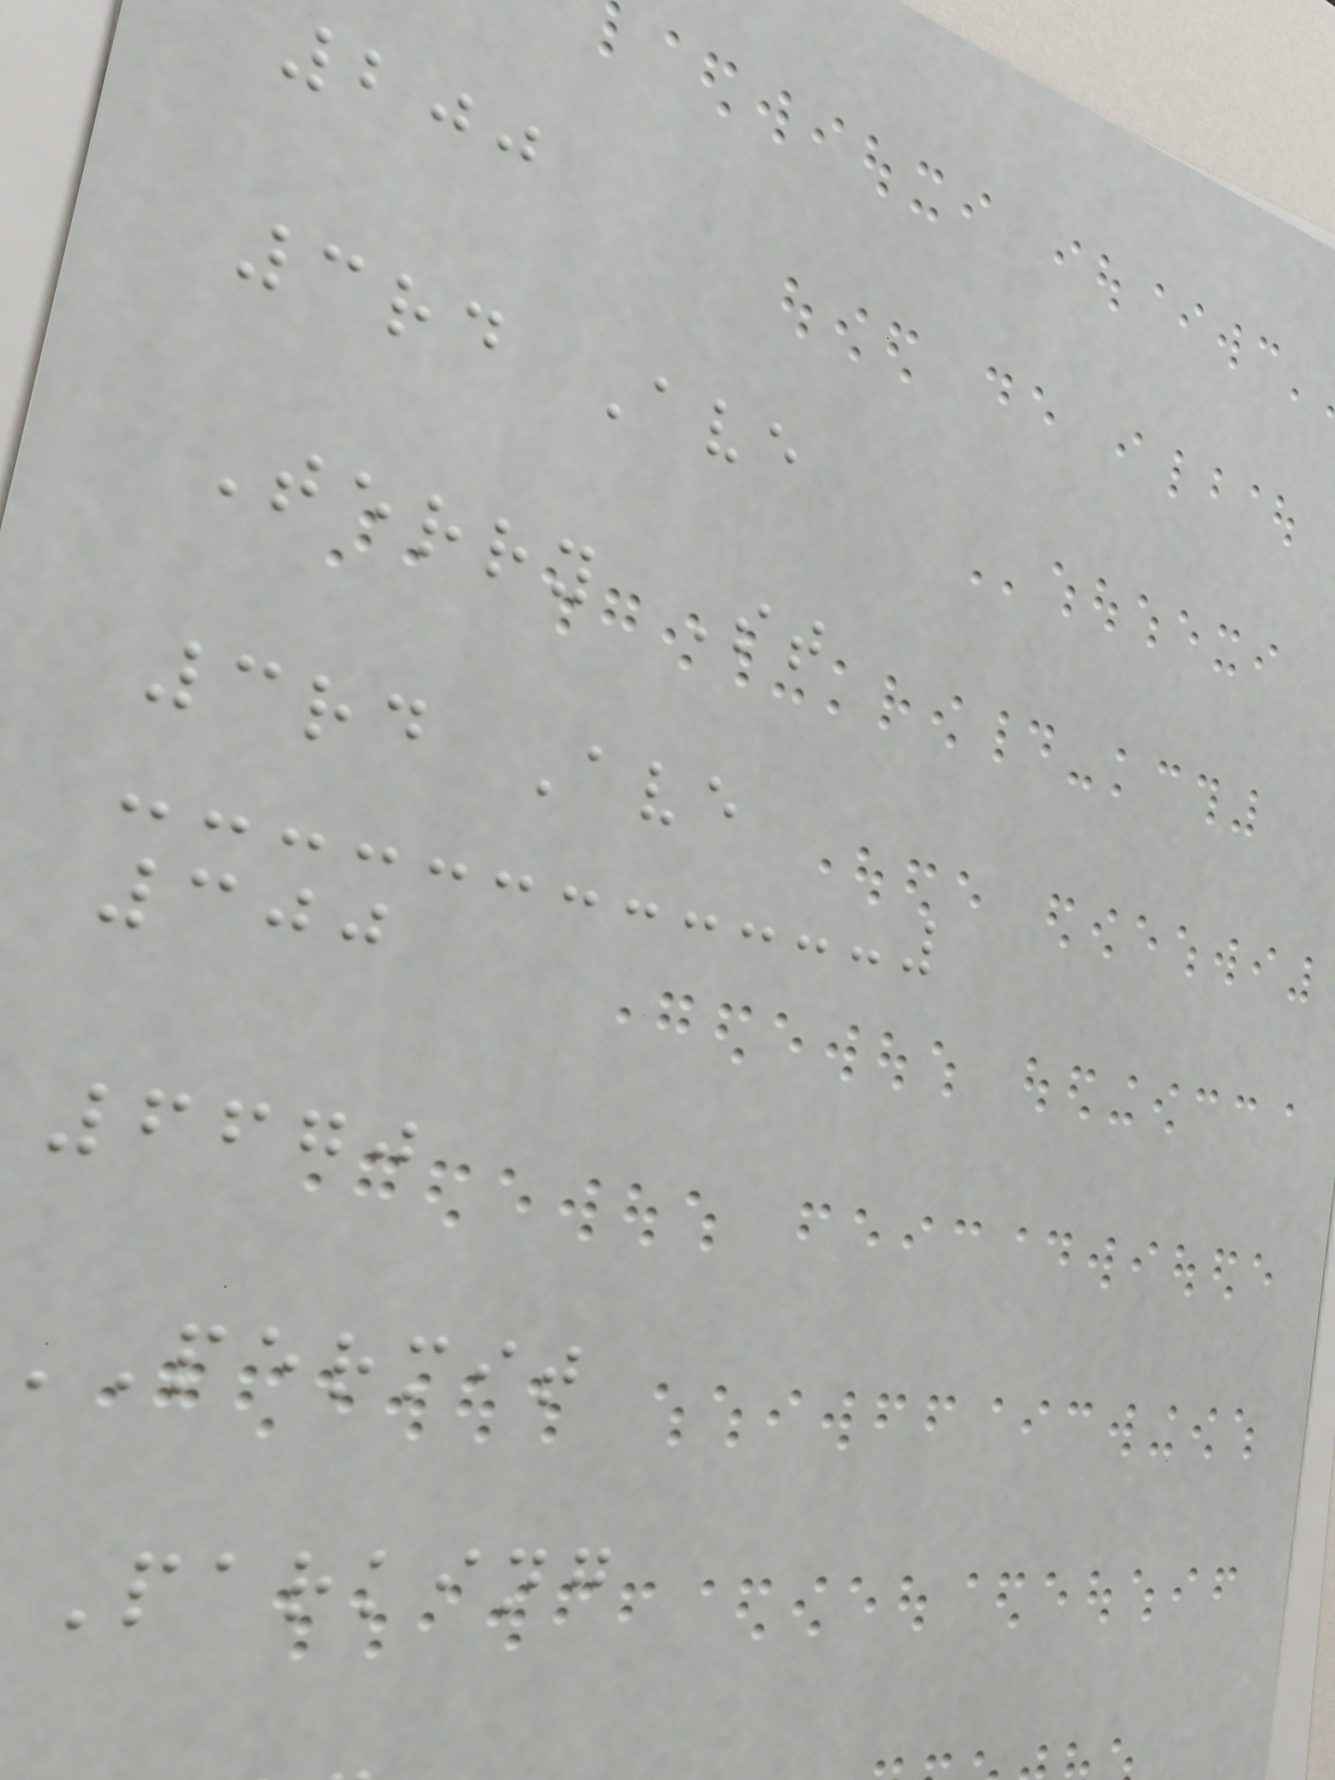200
3rd Ave
Terry St
3rd Ave
300
6670
permit
parking
